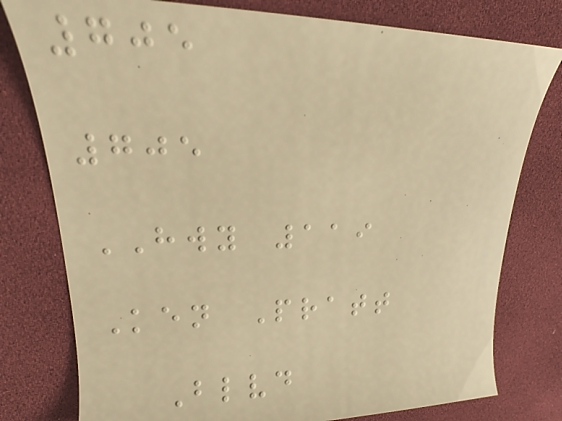705
705
HWY 119
Ken Pratt
Blvd
